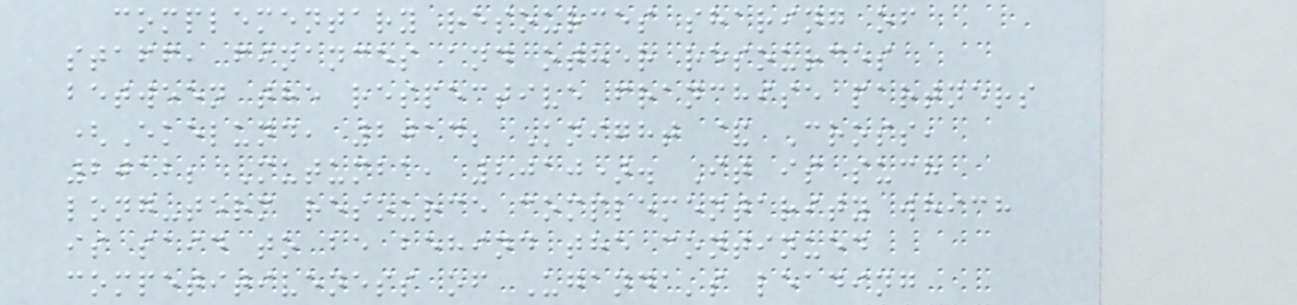complementary resources sharing of
staff, finances and other resources
between the respective franchise partners
(Ekelund, 2014; Knight & Cross,
2012; Mutumba, 2010). It is such
long-term resource complementarity which
is said to be behind the continued
competitiveness of Uganda's leading
